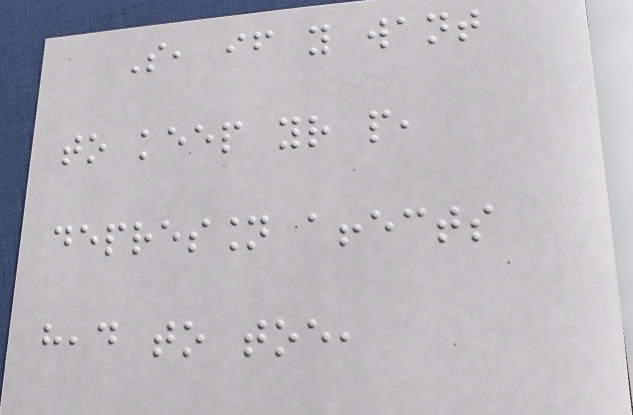So, if you want
to keep your people,
depression affects
head to toe,
